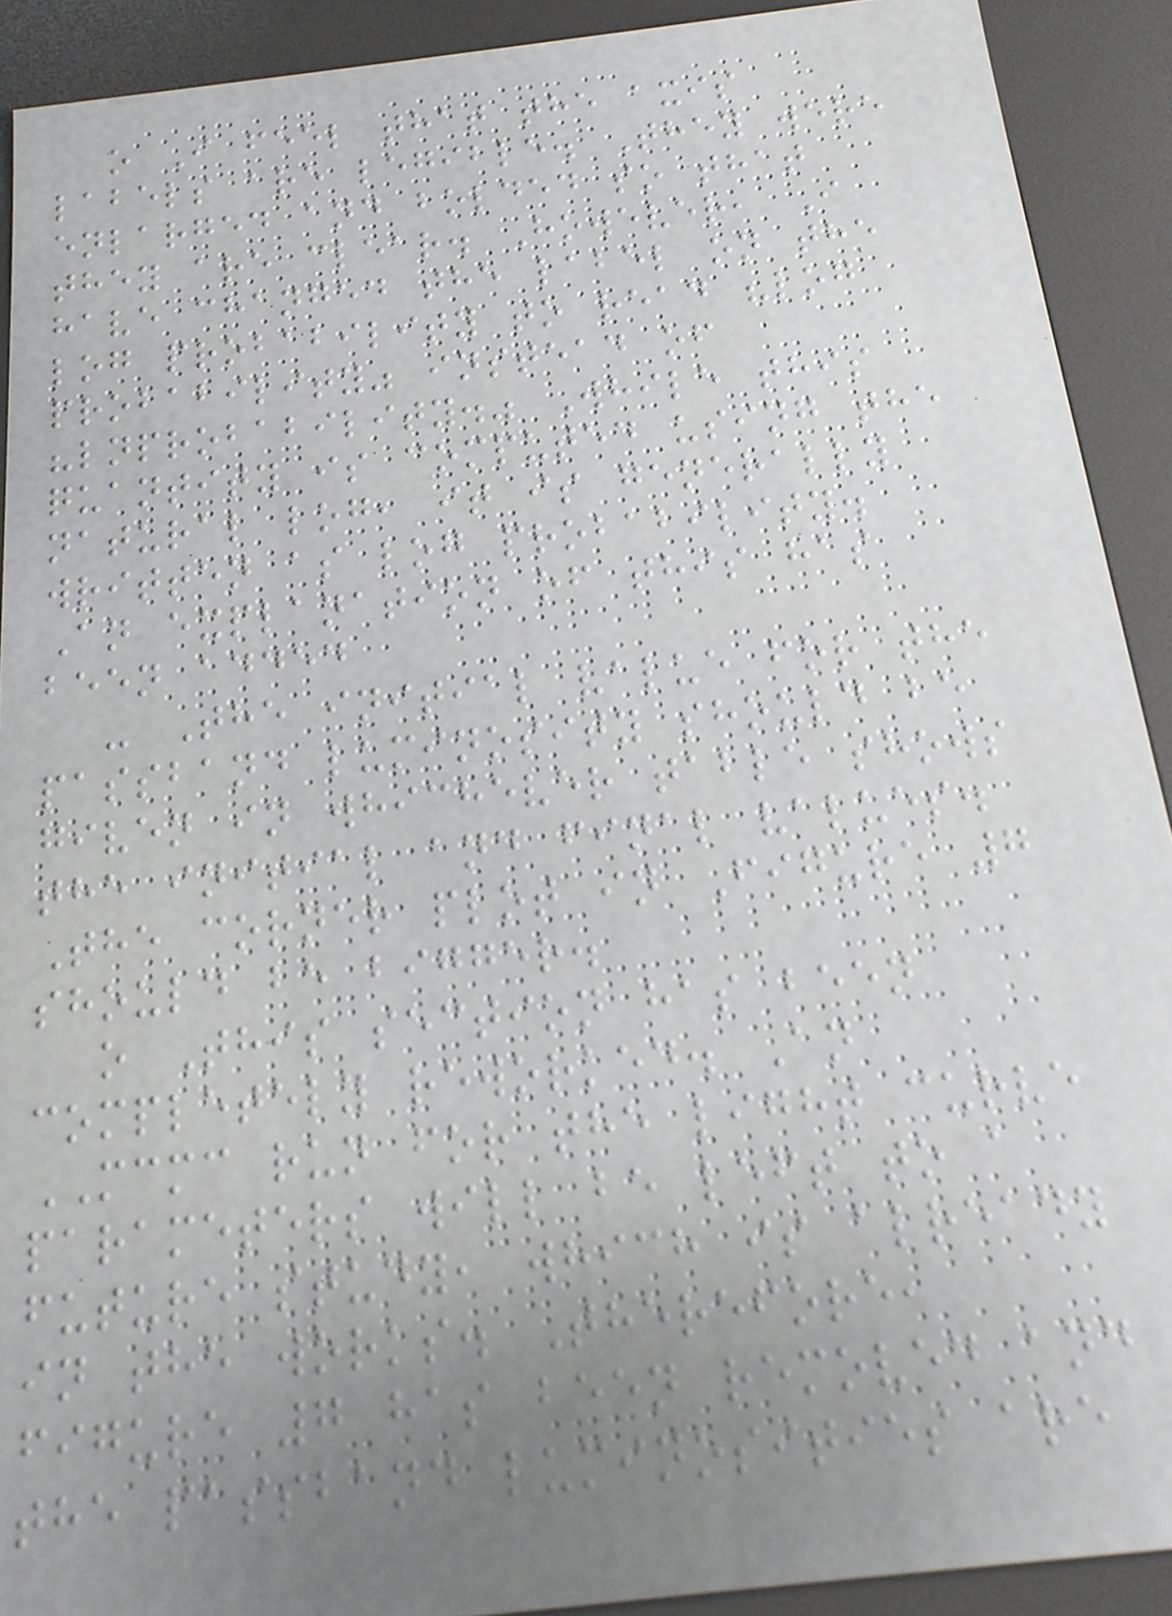o I feel that the axis
labels are legible. They were
enlarged and bolded so that
they are clear. However, I
have changed the label on the
log probability to read "log
probability" instead of
"lnprobability." While this
quantity is computed using the
natural log, it is generally
written as log probability.
An explanation of this has
been added
- The initial value for the
passband luminosity should be
given in whichever table shows
the initial and final values.
The corner plot in Figure 7
should be bigger.
o This section has been
completely reworked. An
MCMC run for the light curve
parameters will be left to a
future study, which is already
in the works. Therefore,
figure 7 has been removed and
the passband luminosities are
